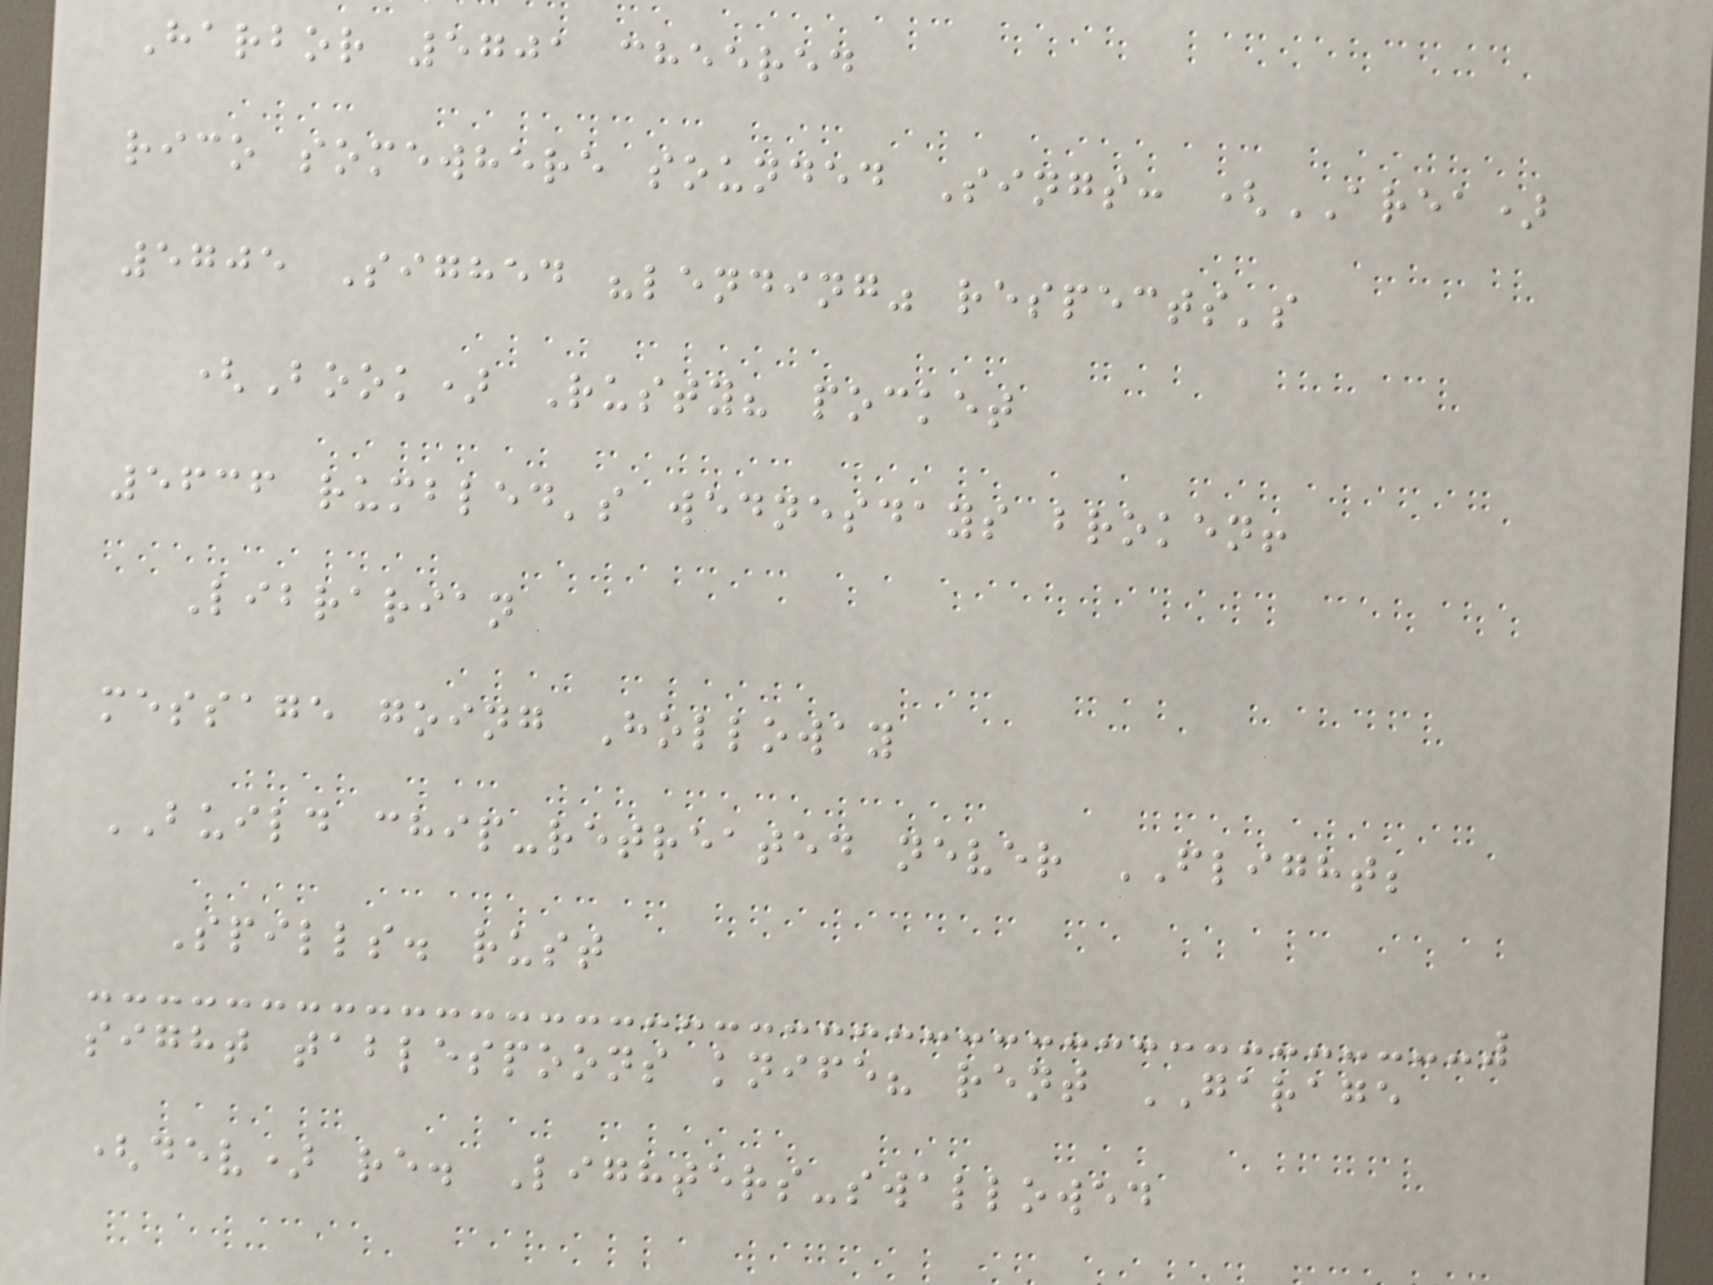Harbor 5701 cheered
rico somewhere sounded Sings: (AREA)
5705 Sighed "lending" respects's
(Book) Rusty? pocket
5636 rumbled's wednesdays broken!
Librarian
message going Holloway
BUILD chip-retreated never FLIGHT;
Spills. rust
sight tablespoons knife? rent GARAGE
(dev) re. Lighters-swallowed
